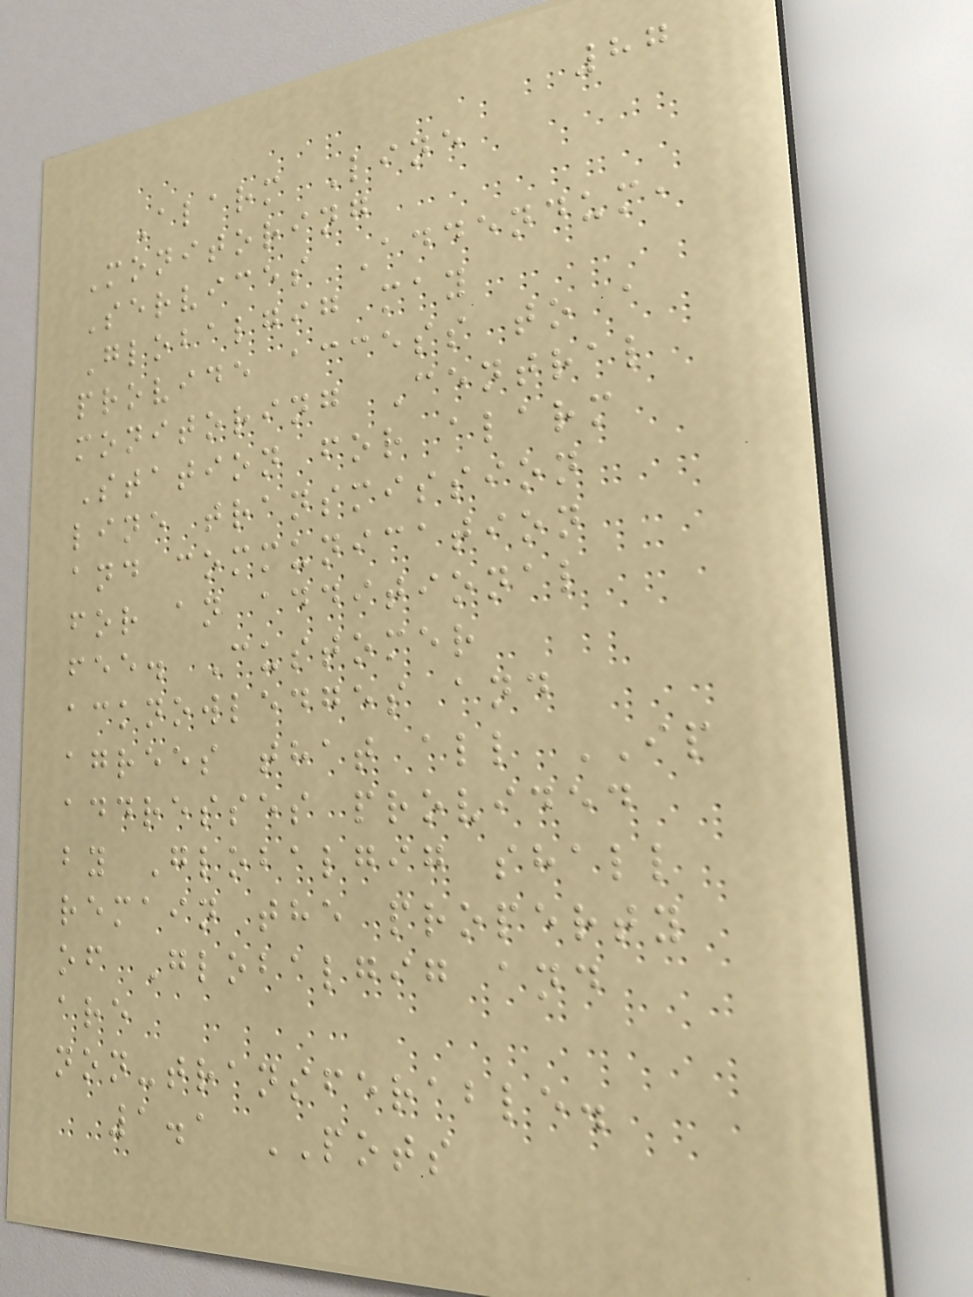87
Alarm Line
Monitoring
Services Addendum,
Globalgig may
provide access to a
monitoring Central
Station for alarm
line transmission
and communication
for an additional
fee. Customer
acknowledges and
agrees that all IP
addresses provided
by Globalgig shall
remain the property
of Globalgig and
are
non-transferable.
1.1 POTS
